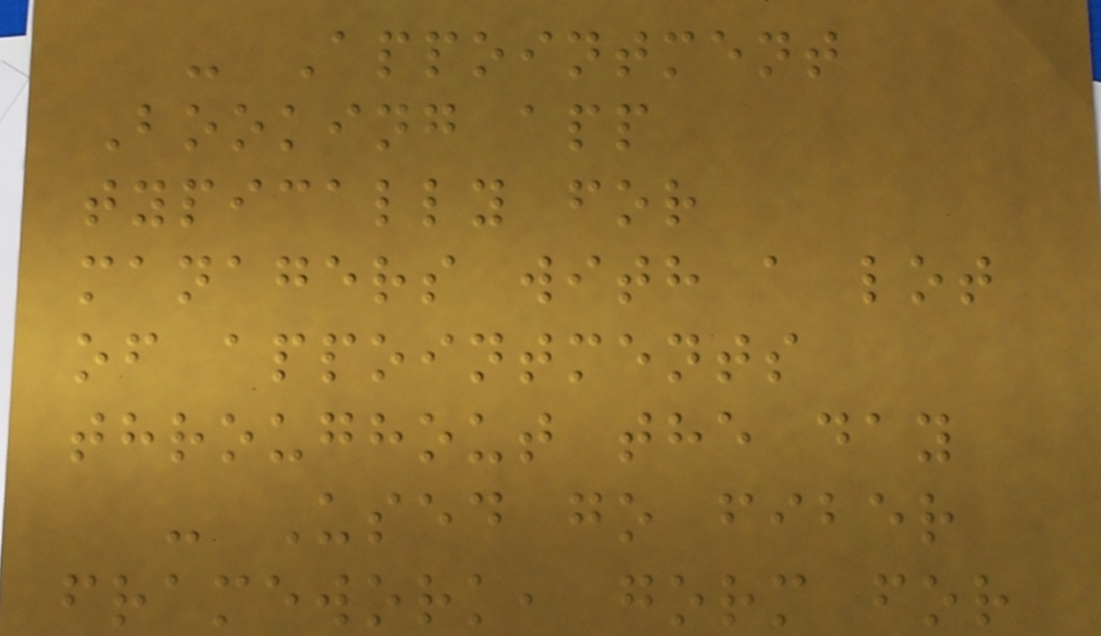- Appointment
Booking app
typically for
managers with a lot
of appointments
throughout the day
- Used go fiber
framework, gorm for
